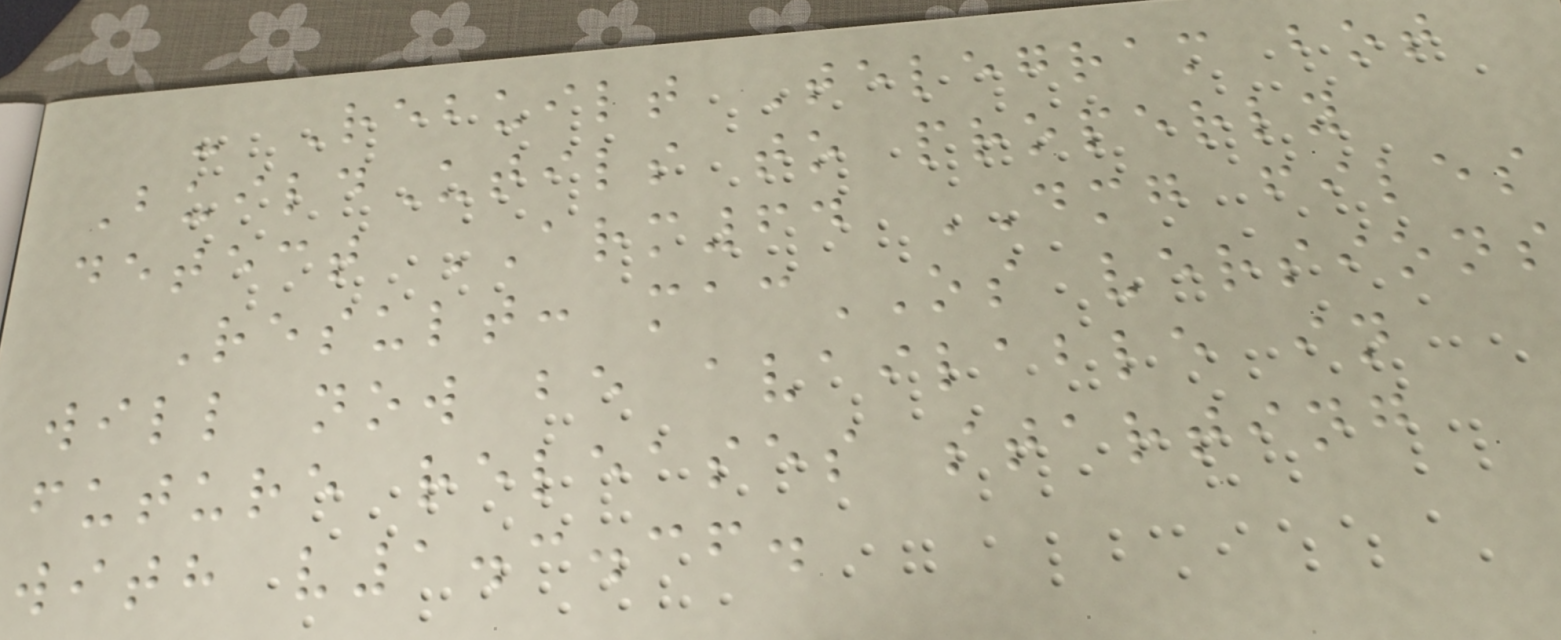- Rebuilt Telegram bot
BuildUtils to properly
detect ARM64 DMG files
Result: macOS versions
will now be available in
future releases starting
with v1.3.36.
